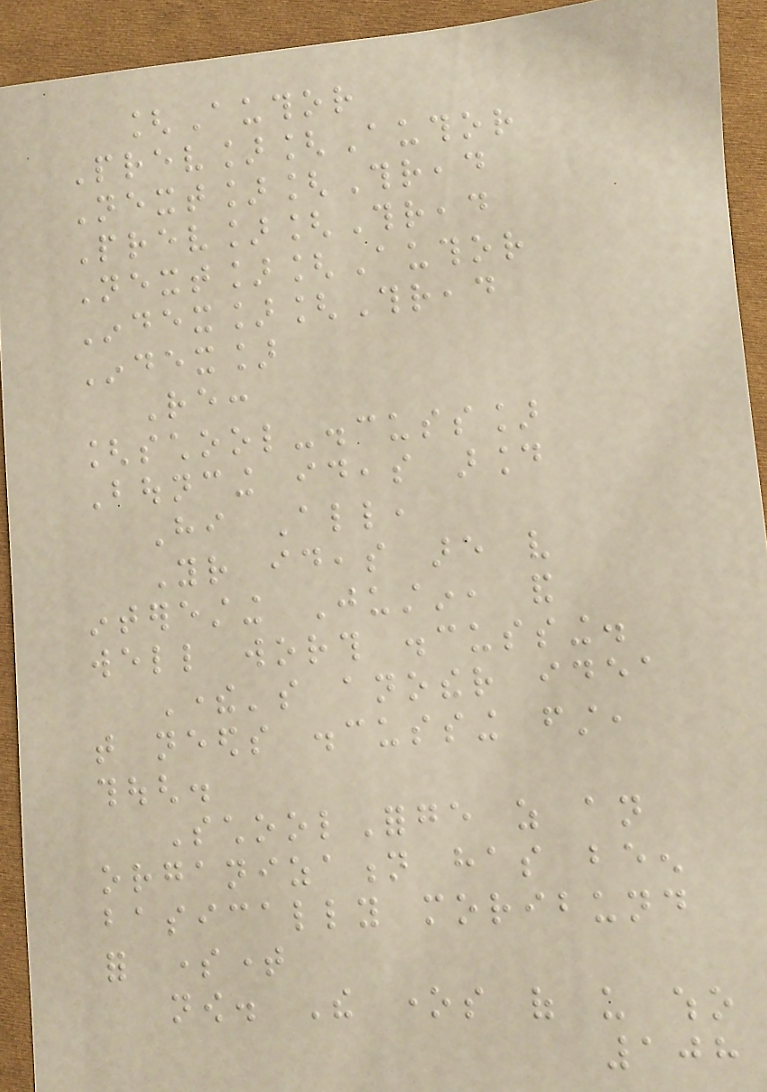[Author
Prev][Author
Next][Thread
Prev][Thread
Next][Author
Index][Thread
Index]
Re:
[school-discuss]
Bouncing ideas around
Hi All,
Your ideas are very
interesting Justin, and
well worth discussing.
There's another idea
that needs discussing first,
though.
SchoolForge as an
organization has been
basically moribund
for sometime
now. The ones of us who
108
